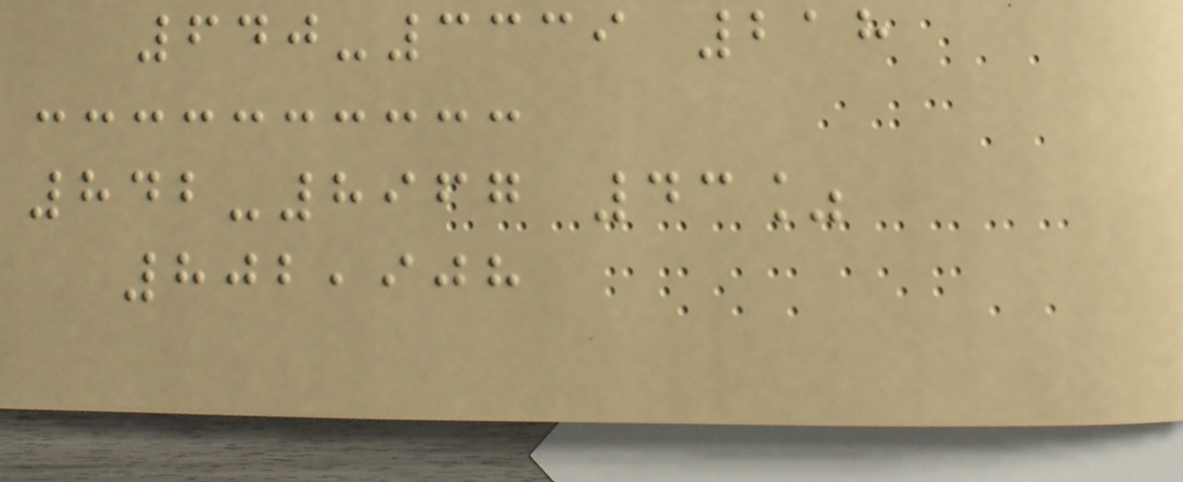640-3339 218
842-8967 43%
802,908
